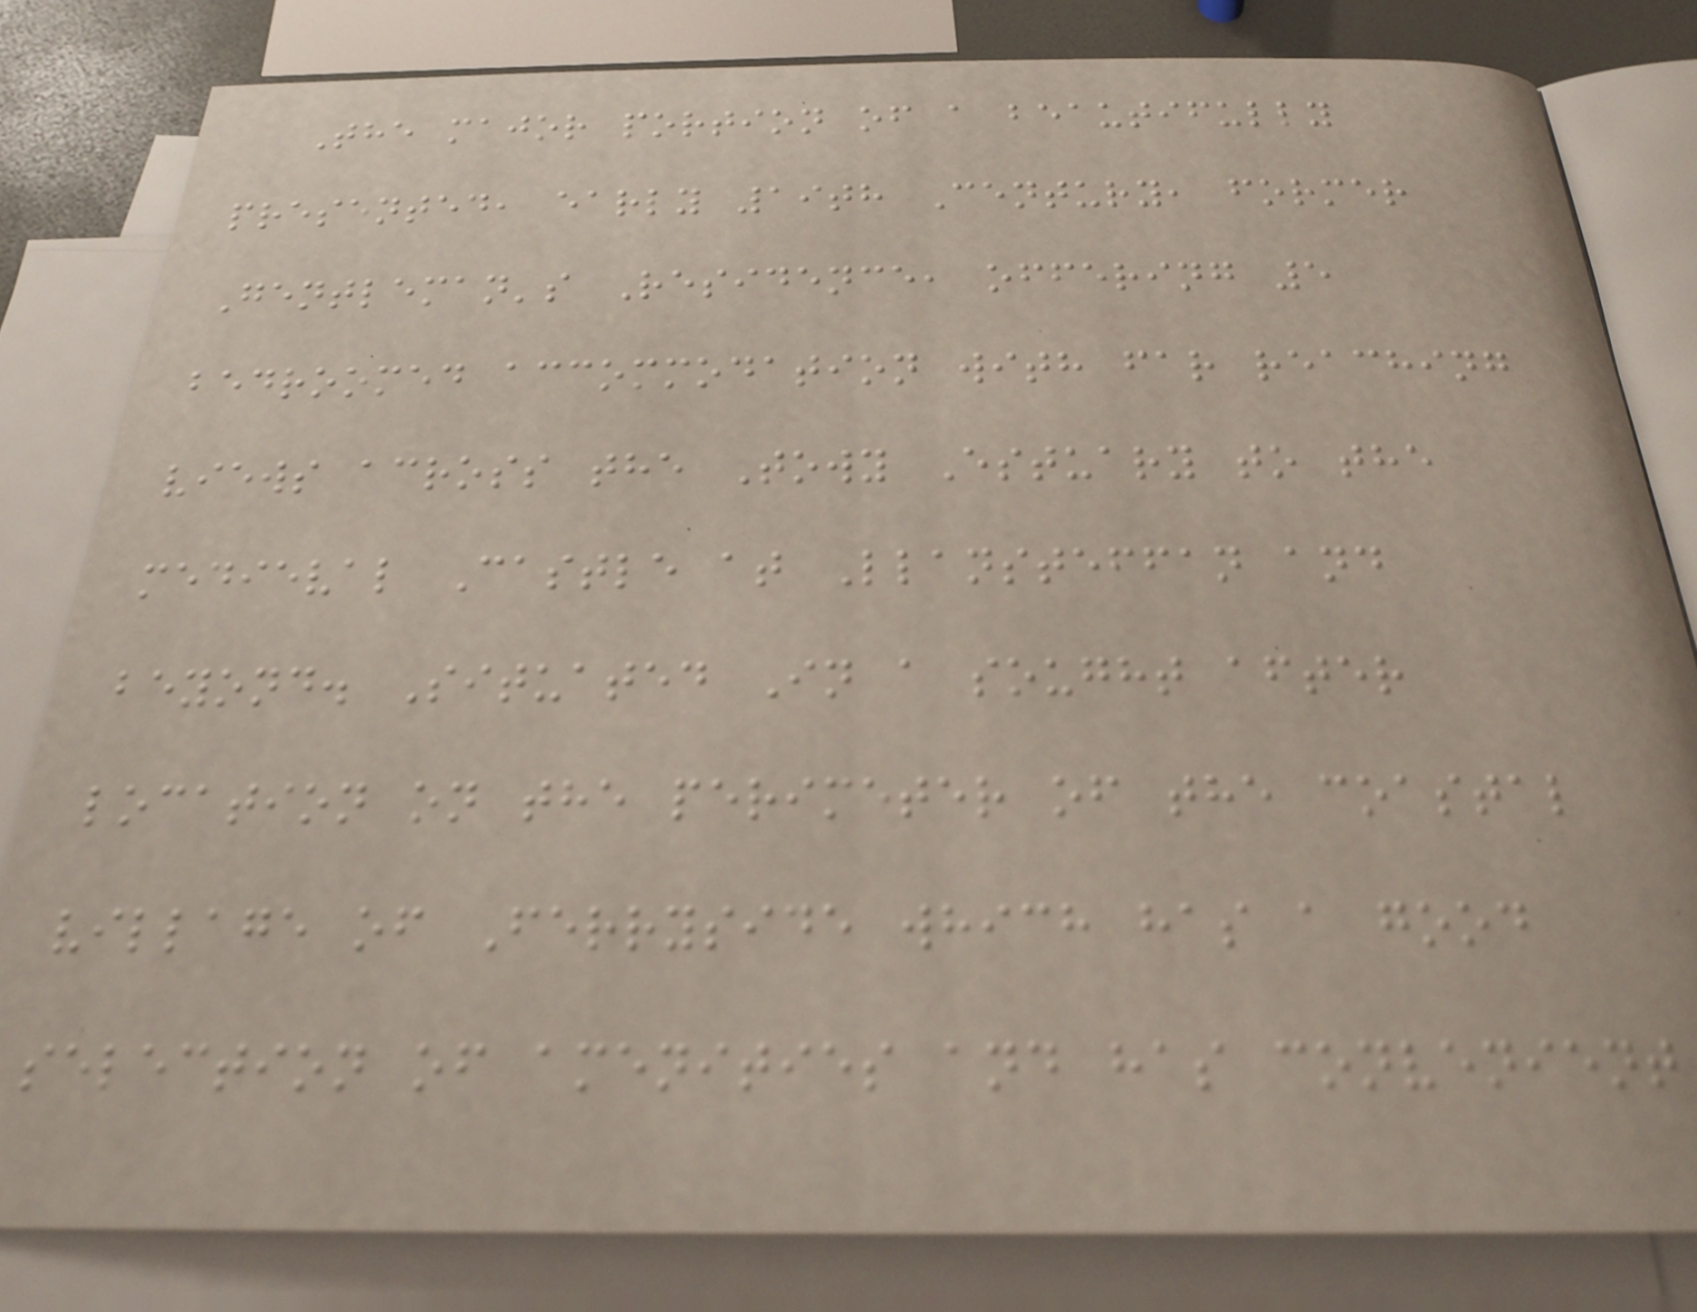The major portion of a beautifully
presented, early 19th Century, former
Gentleman's Residence, offering 5
bedroomed accommodation with far reaching
views across the Towy Estuary to the
medieval Castle at Llansteffan and
beyond. Situated In a sought after
location on the perimeter of the coastal
village of Ferryside which has a good
selection of amenities and has convenient
